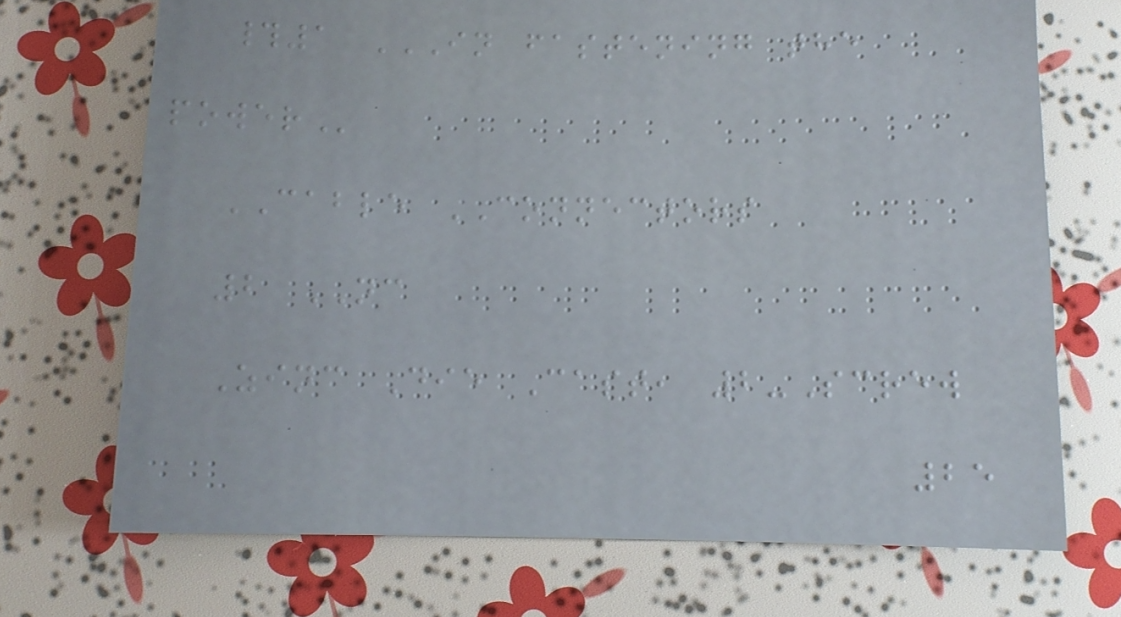#1 IN FASTENING THE
POWER
CABLE CONNECTORS
2 NC
Zinc Die Cast, 2-Screw
25
